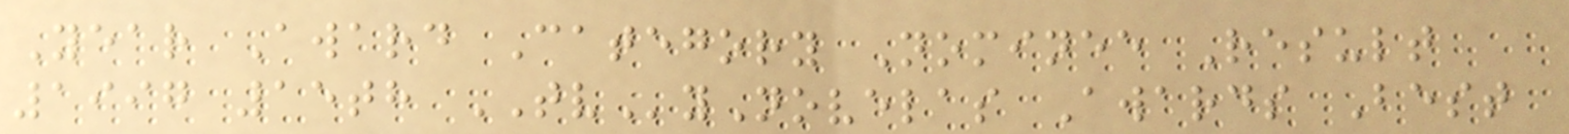Year Award Category Nominee Result
1997 15th TVyNovelas Awards Best
